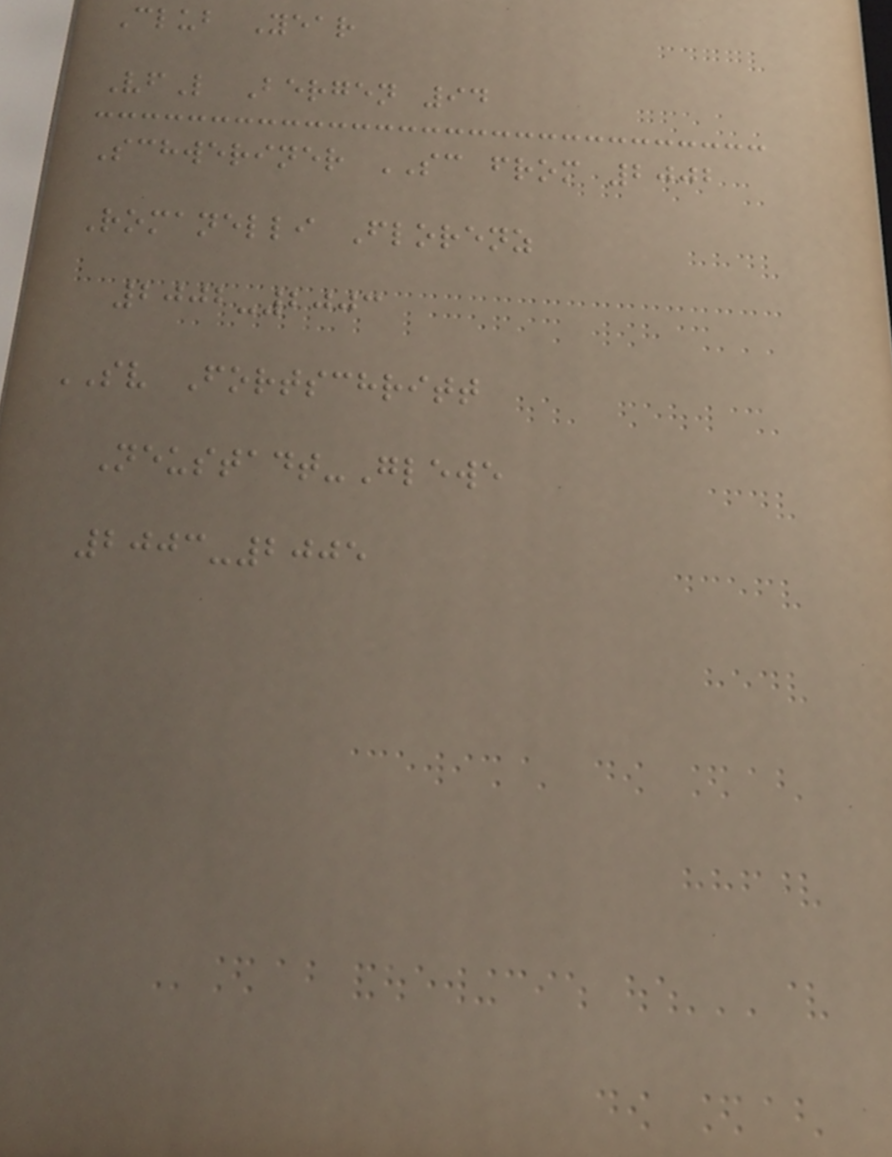Club Year
VfL Bergen 94
Schweriner SC from 2002
Romanelli Florenz
2002-2003
SV Fortschritt
Neustadt-Glewe
2003-2005
